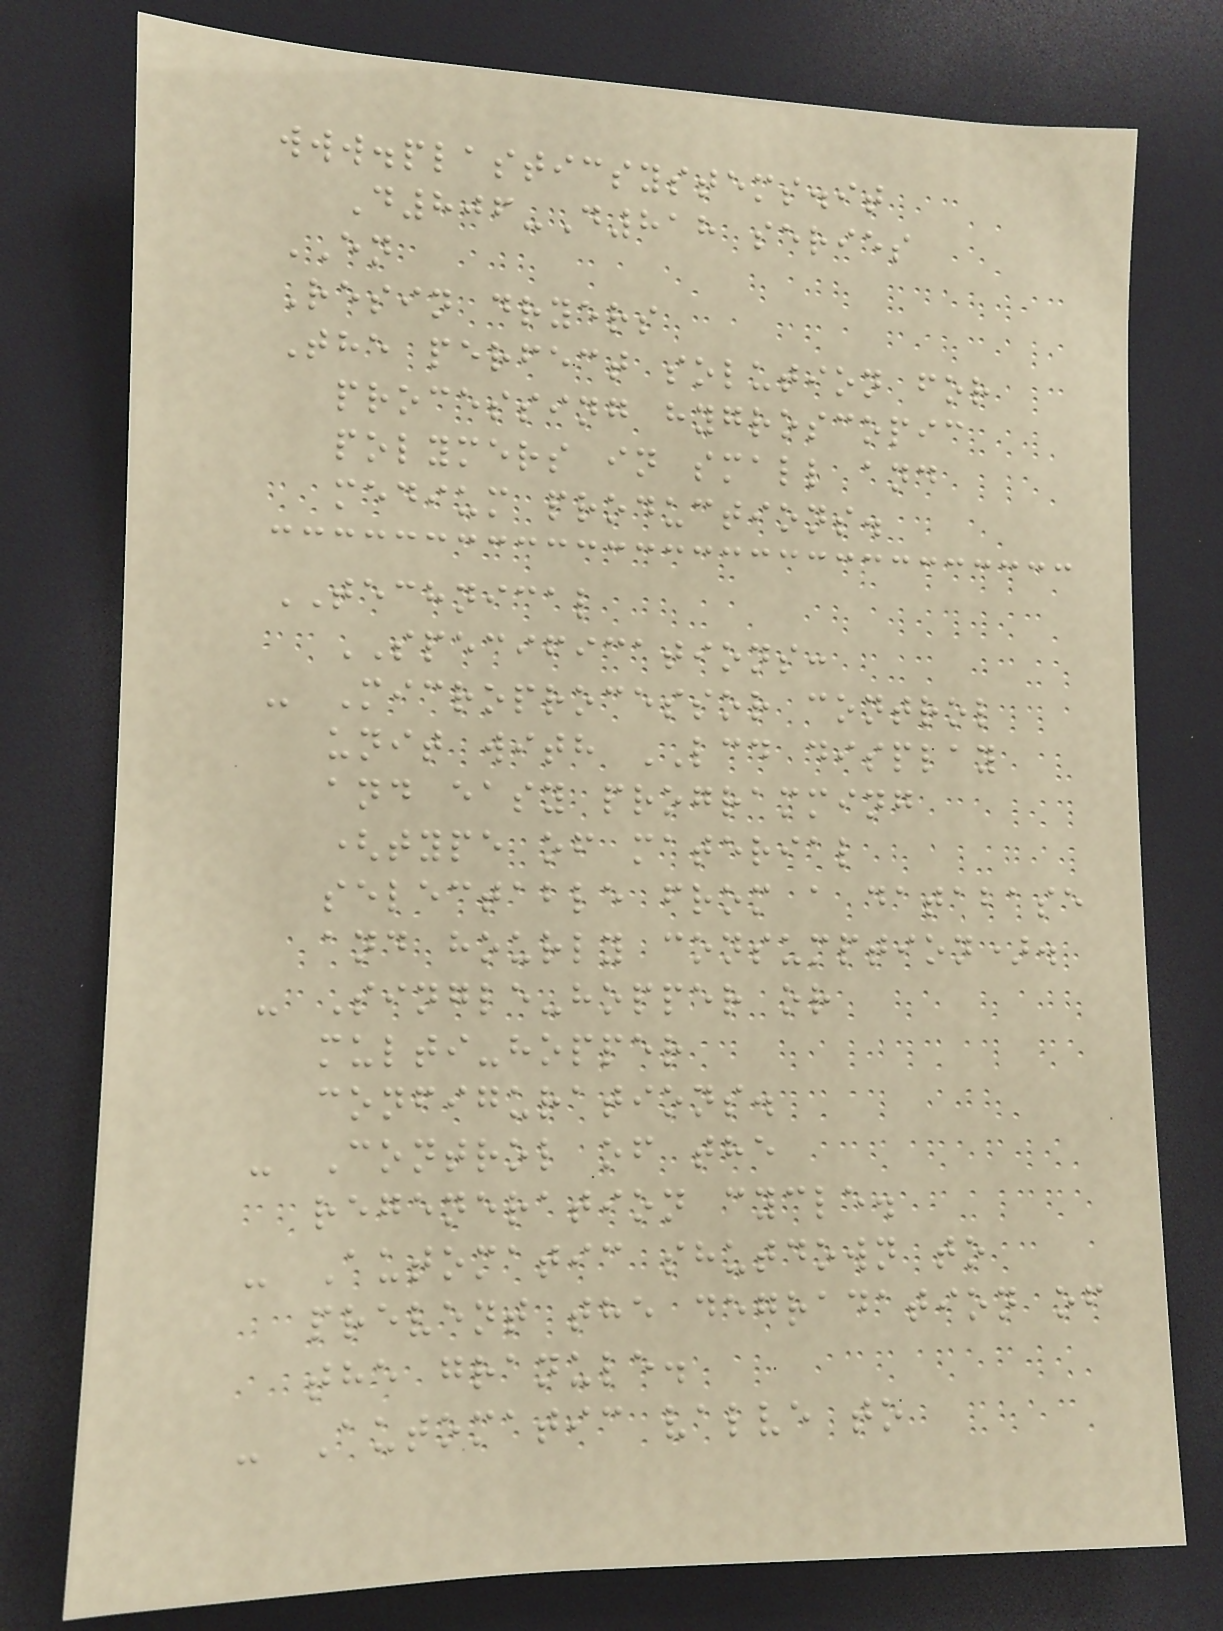www.plasticsystems.it
D806-D818 series
EN
Resin dryers
The perfect solution for
processing hygroscopic
polymers in small and
medium productions.
TECHNICAL
SPECIFICATIONS:
- Microprocessor control
unit with LCD display
and easy programming
(type of material
selectable from a database
and hourly consumption).
- Single-hopper or
multi-hopper
configurations.
- Control of the
regeneration cycle.
- Automatic shutdown to
prevent the degradation of
the granule.
- Automatic valve to
